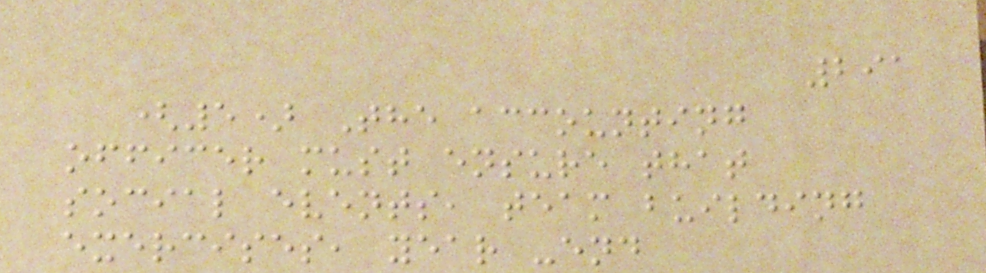291
(5) The accounting
officer must ensure that
social events, team building
exercises, year -end
